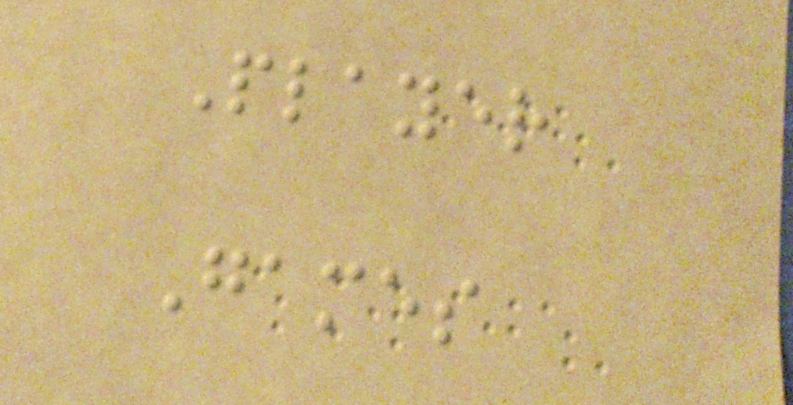Player
Games
